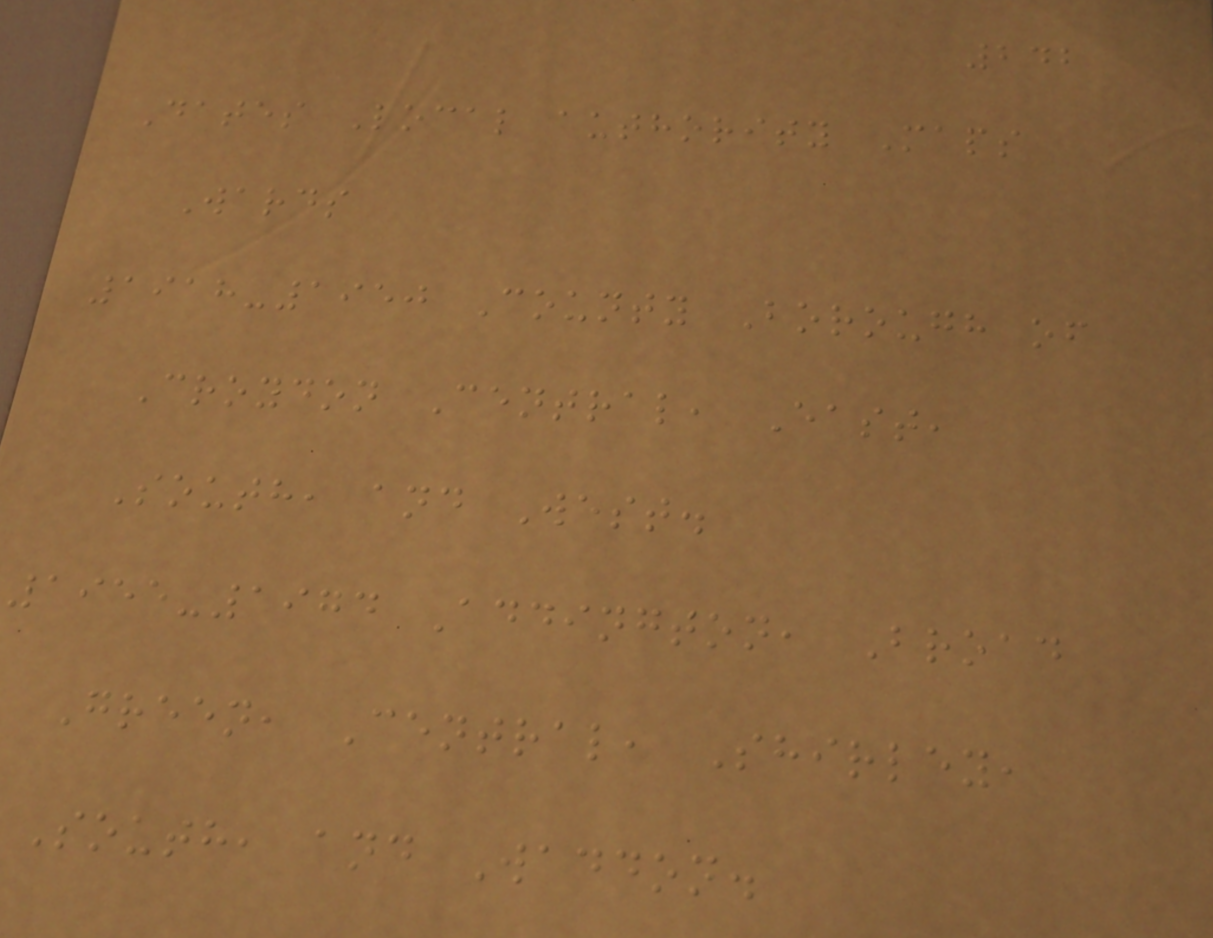242
Dates Local authority Maps
Wards
1918-1950 County Borough of
Croydon Central, East,
South, and West.
1955-1974 Addington, Broad
Green, Central, Shirley,
South, and Waddon.
